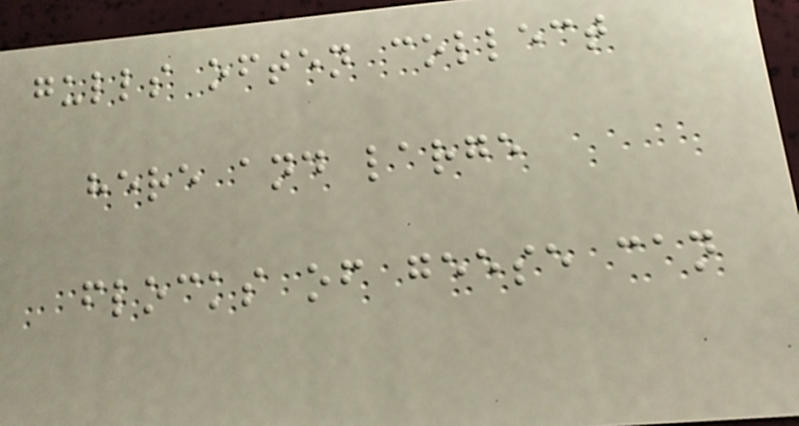gulls often collect
here and large
flocks of geese can
